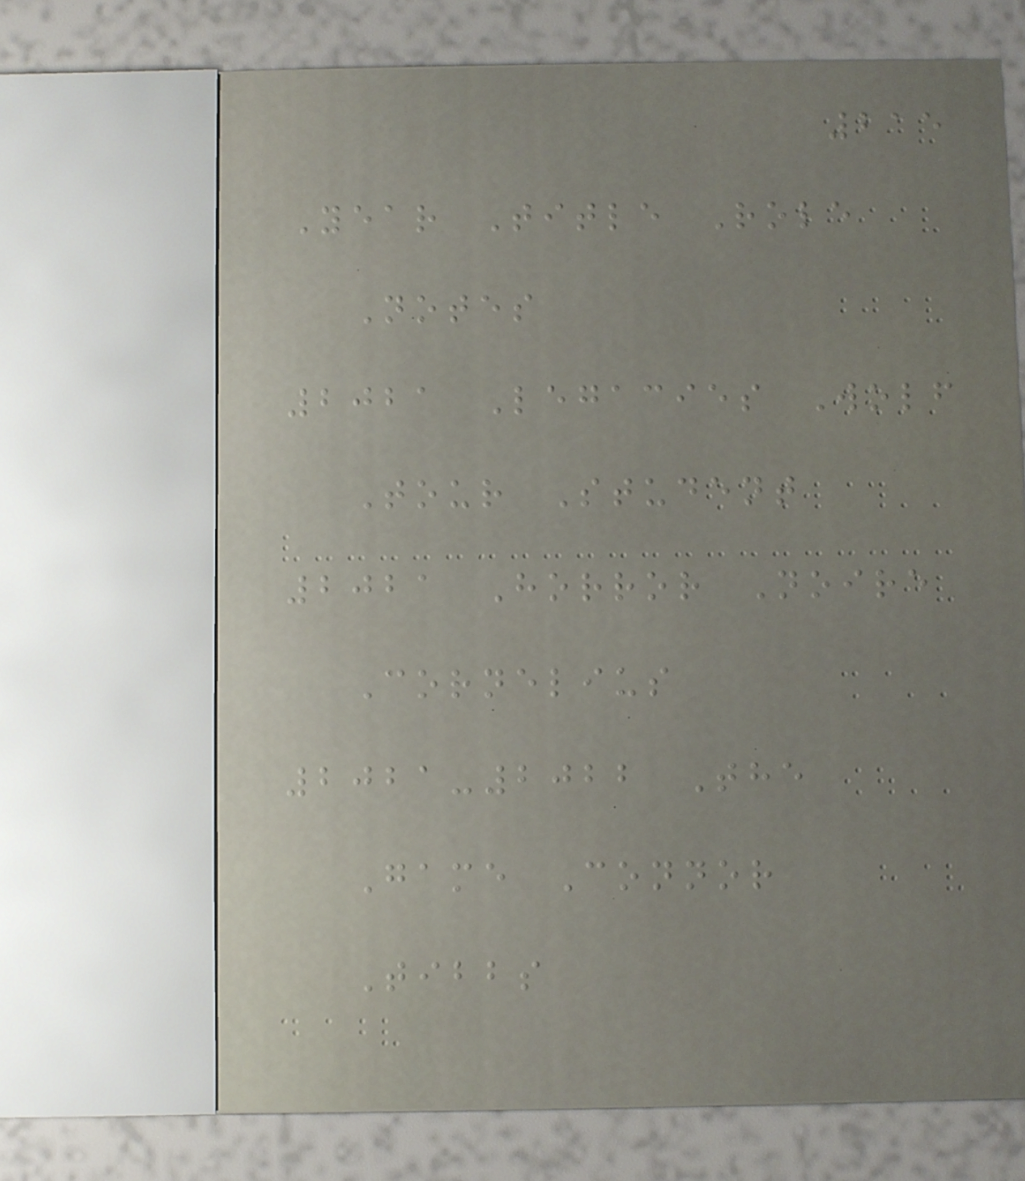215
Year Title Role
Notes
2021 Legacies Wolf
Tour Student
2021 Horror Noire
Cornelius
2021-2022 The
Game Connor
Tibbs
